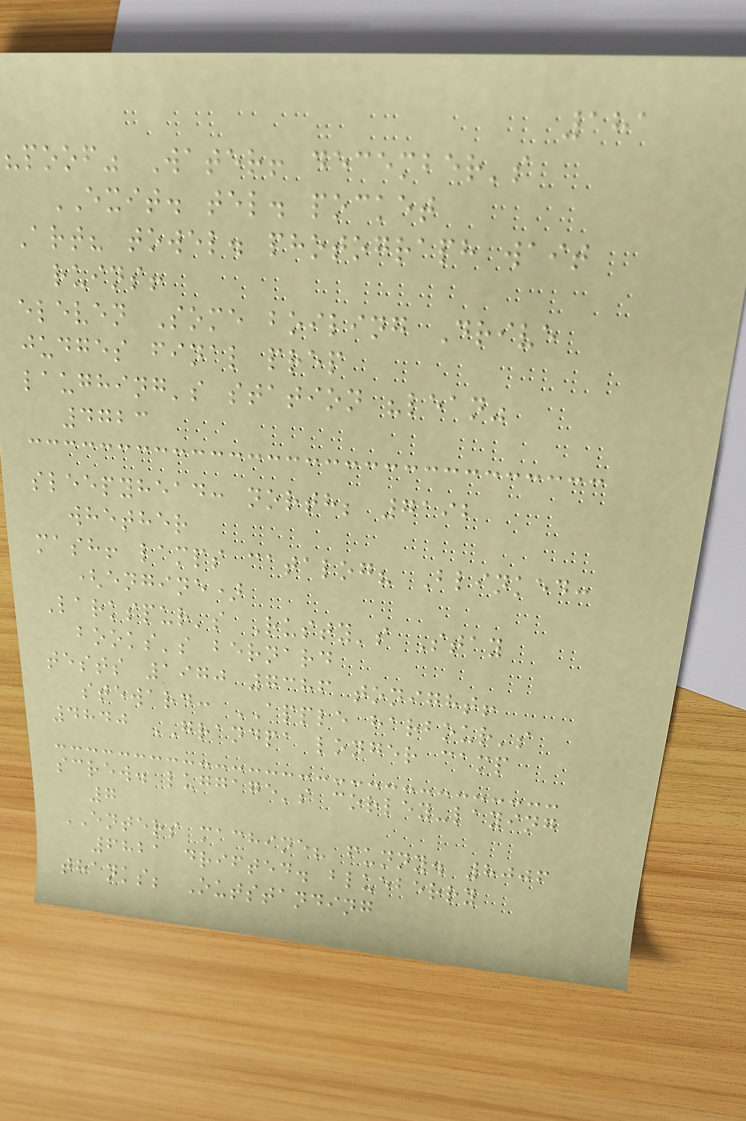181
"poof" Water! december's
EXIT. tel. pocket
Art? towel. photograph wait
ruins!
eleven Some boiling Drive
judges final prep
laughing's station "lean"
4723
sleepyhead: north; 7192
whether
mash! lamps catalog? Blinked:
(engine)
Larkspur's Rusty's Stay
books's bernard
tests 1970 7386 tonight!
steward: APPLE harbour's
4840 GRANDPA longer camp
screw. luggage's corley-laying
7
ENTERS machine? funny. 8006
6821 drifted. blueberry
thanks; Outstanding
